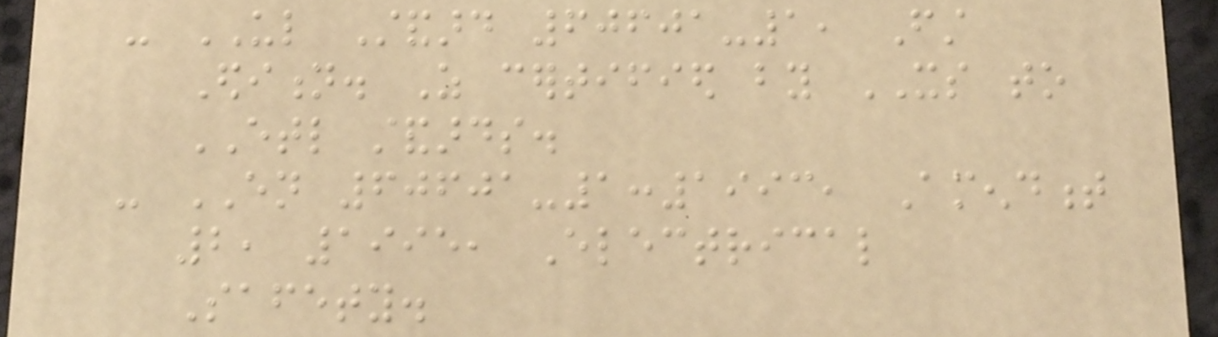- UL Standard 60601-1, First
Edition. As certified by ITS to
ETL standards.
- EN 60601-1:1993, Amendment
2, 1995, Electrical
Safety.
